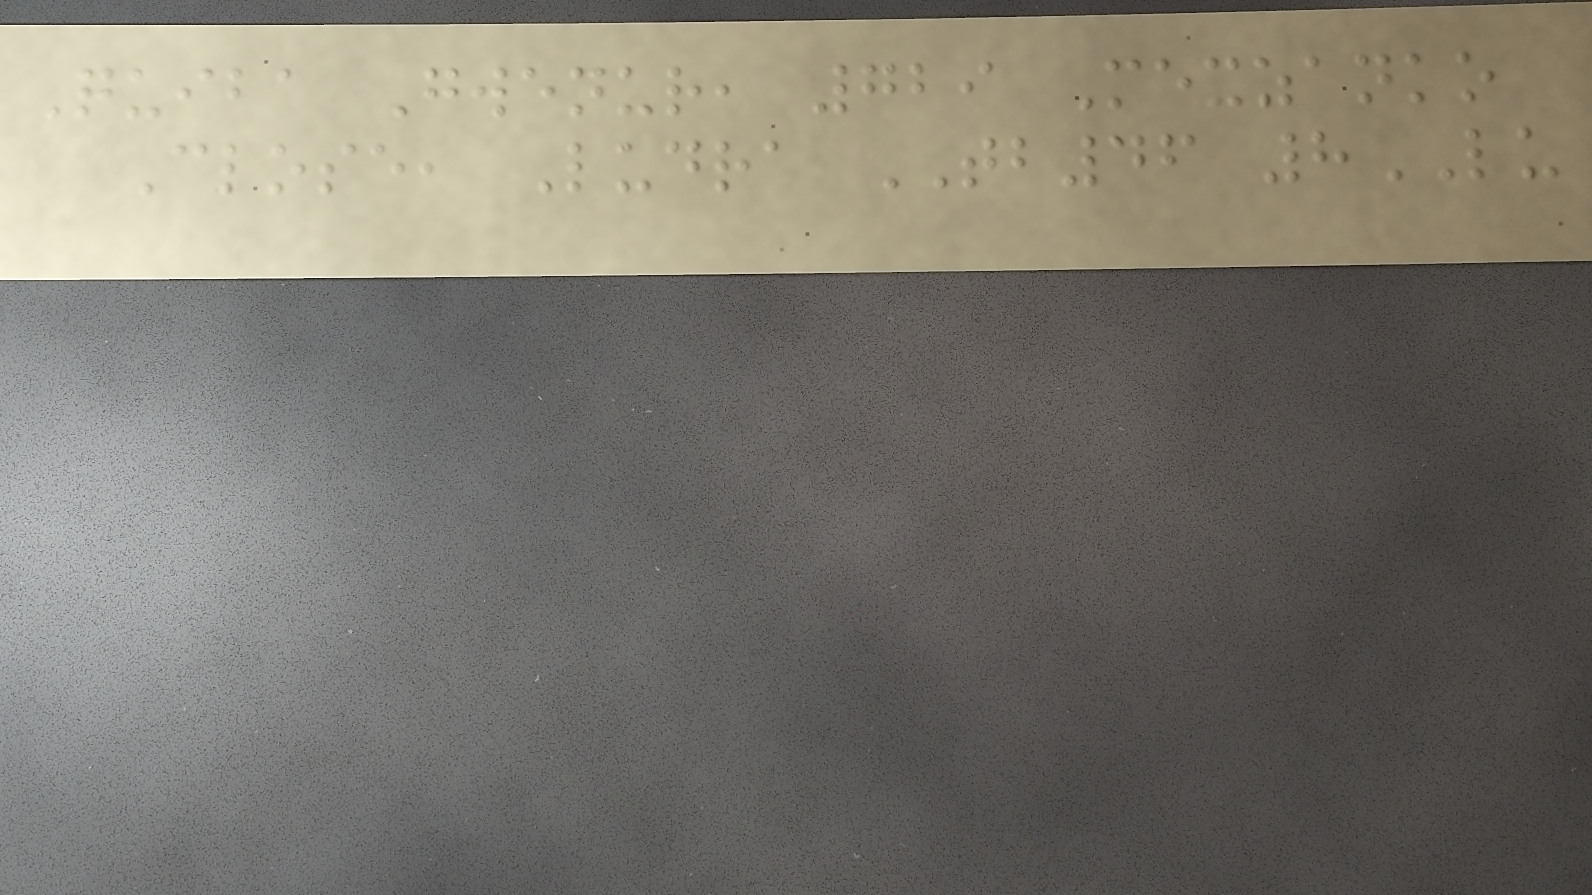Quiba Gwenur, 729 Mexzanko
Close, Ludra TB46 8LU
